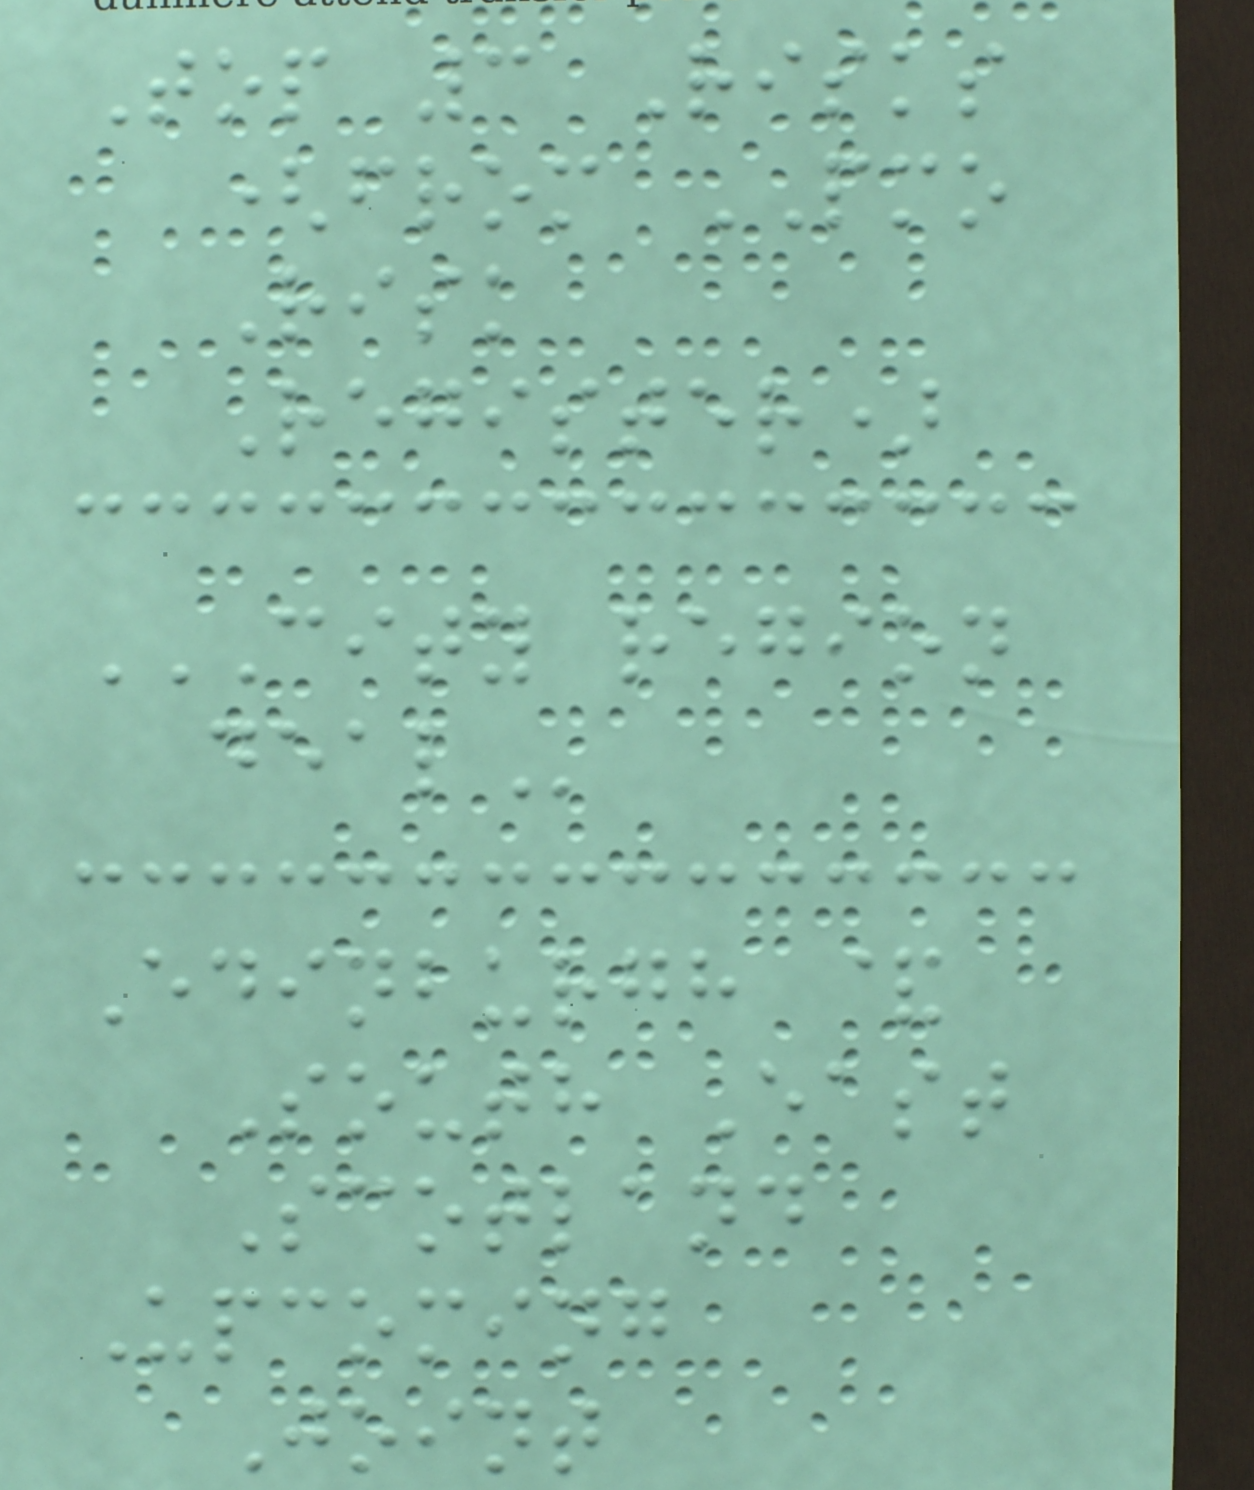Top 3 Risks
(from PMO
Risk
Register)
CITY REGION
DEAL
Edinburgh &
South East
Scotland
Upcoming
Joint
